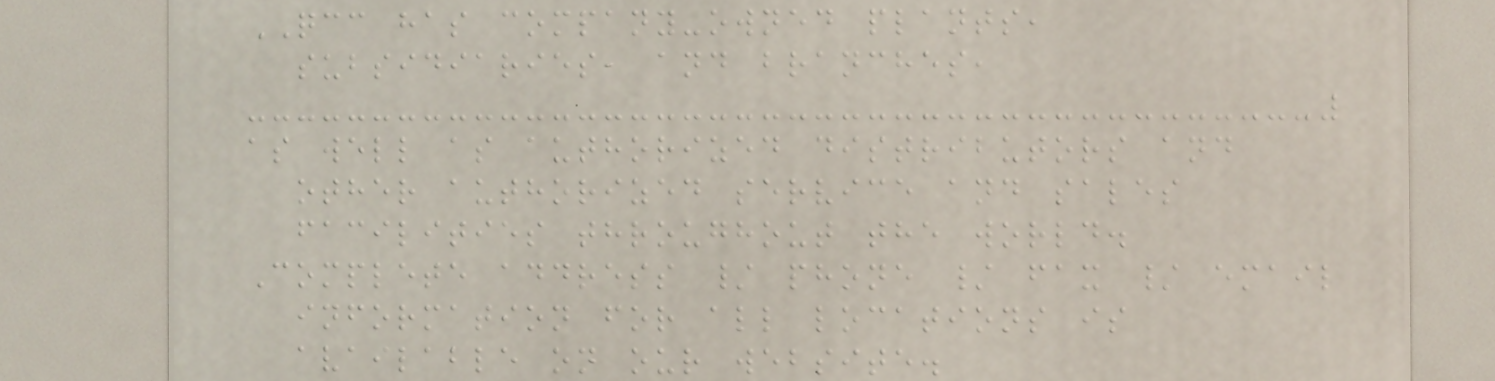QCC has company-owned plants,
subsidiaries, and branches,
as well as authorized distributors and
other authorized service and sales
facilities throughout the world.
Complete address / phone / fax / email
information for all locations is
available on our website.
